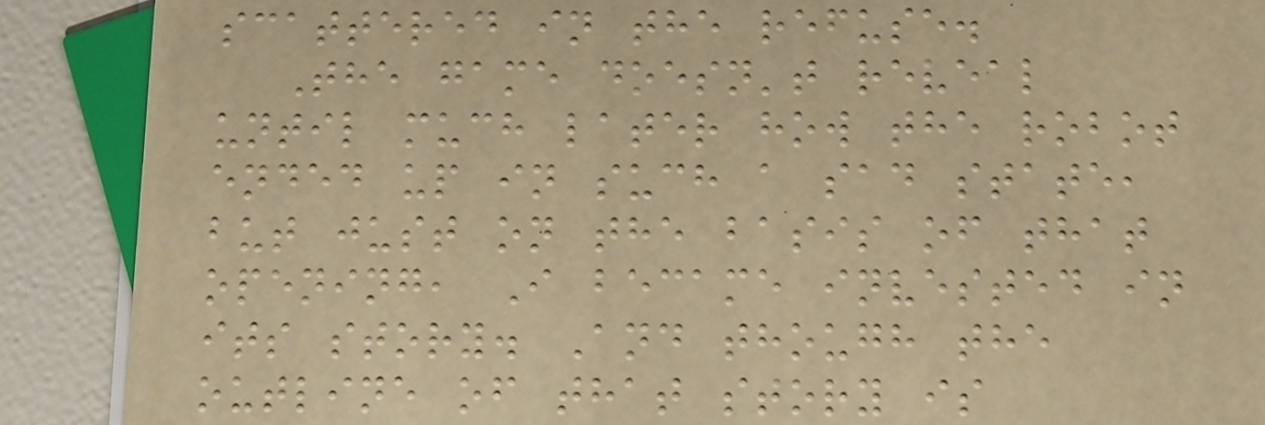scattered in the refuse.
The game doesn't reveal
until much later how the robot
ended up in such a sad state,
but just on the basis of that
opening, I became invested in
its story. And though the
outline of that story is
